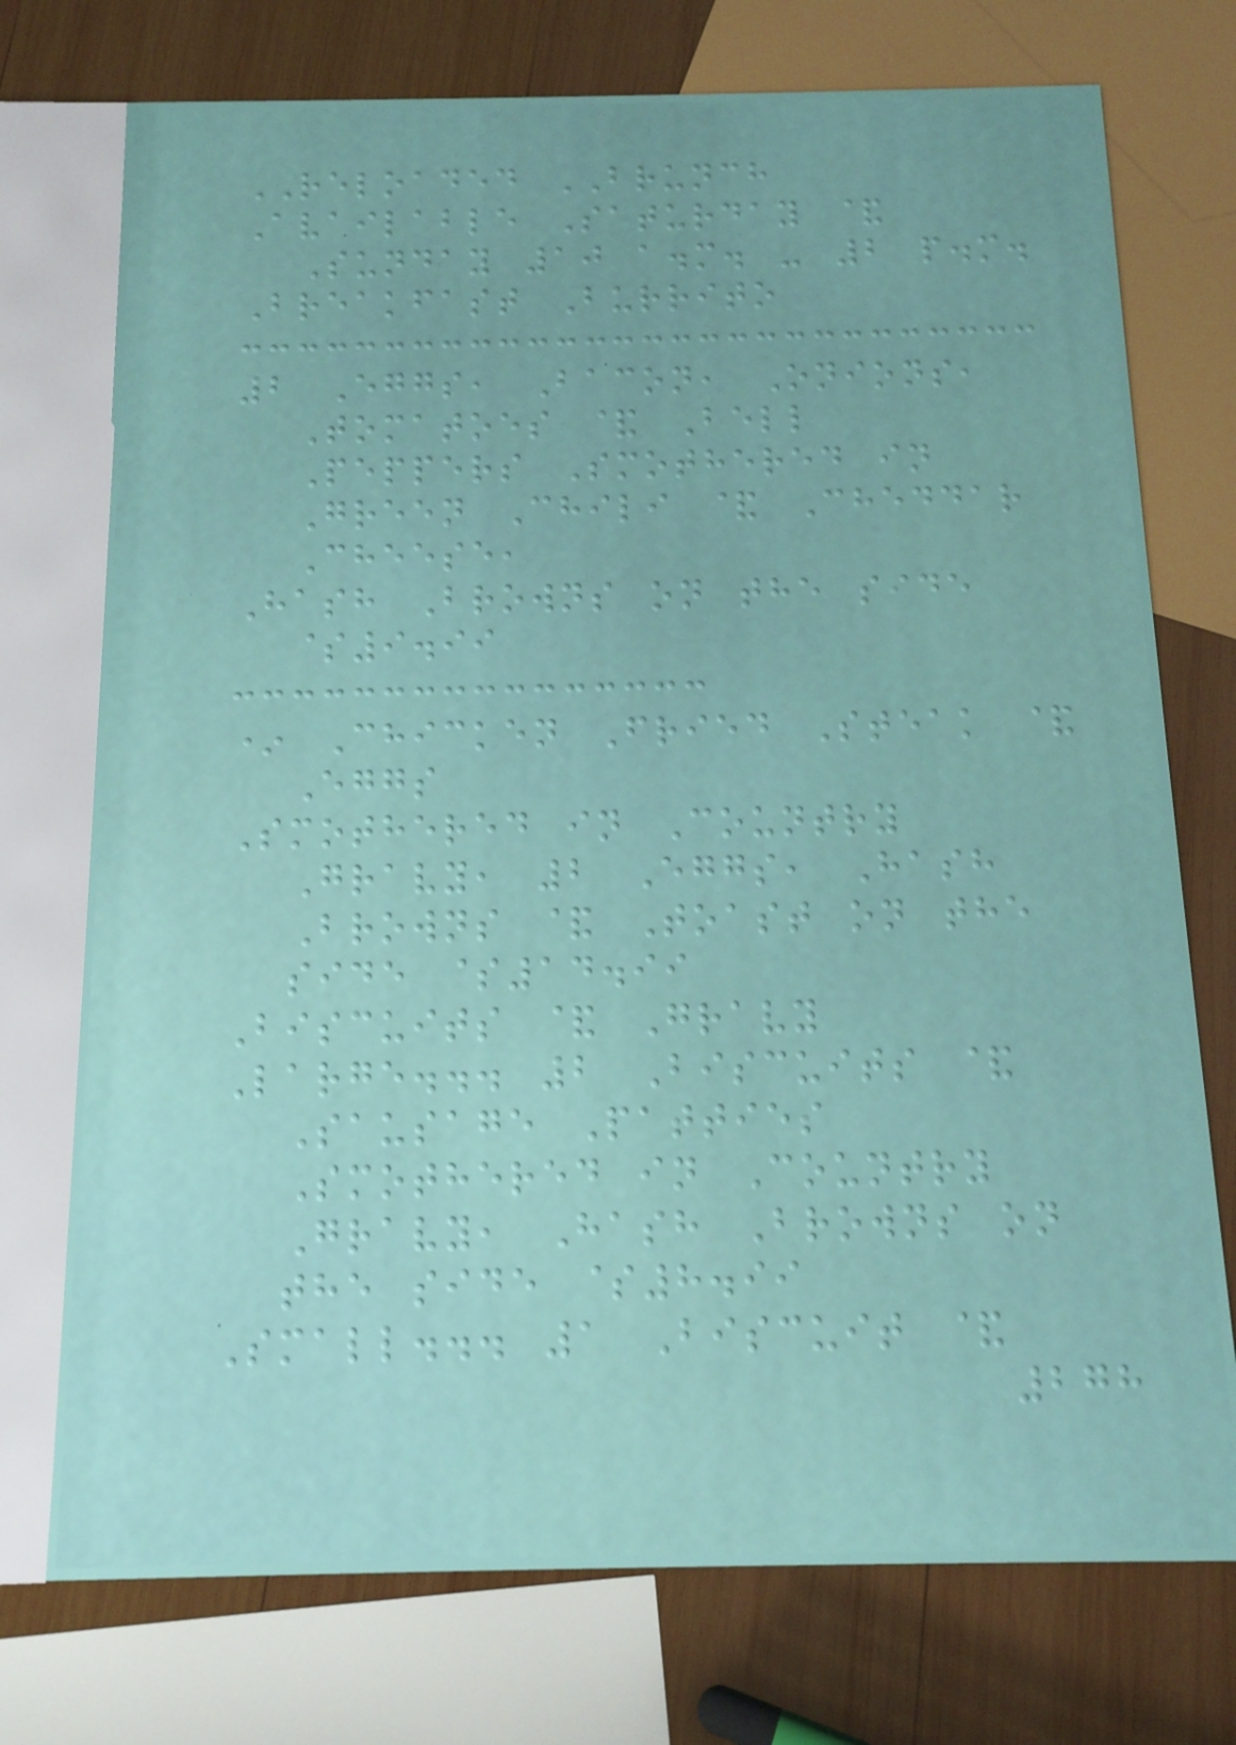RELOADED BRUNCH
Available Saturday &
Sunday 10 a.m. - 2 p.m.
Breakfast Burrito
2 Eggs, Bacon, Onions,
Tomatoes & Bell
Peppers Smothered in
Green Chili & Cheddar
Cheese,
Hash Browns on the side
$9.99
* Chicken Fried Steak &
Eggs
Smothered in Country
Gravy, 2 Eggs, Hash
Browns & Toast on the
side $14.99
Biscuits & Gravy
Large... 2 Biscuits &
Sausage Patties
Smothered in Country
Gravy, Hash Browns on
the side $8.99
Small... 1 Biscuit &
278
